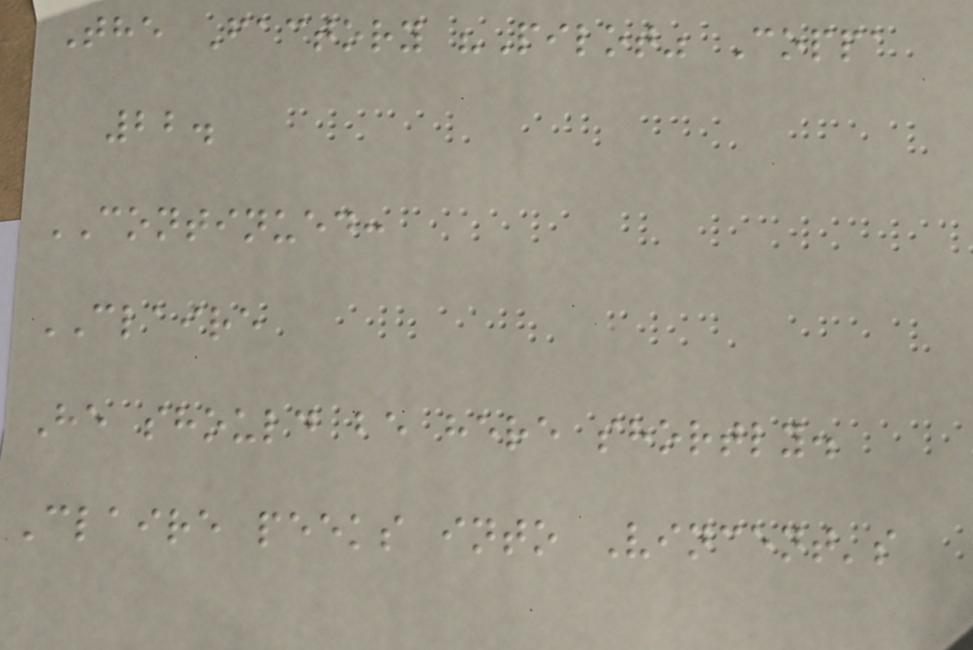The Factory "Pilot" Coppa
22.
CONTINUED:
CLAIRE
He should be here shortly.
Claire peeks into Vincent's
